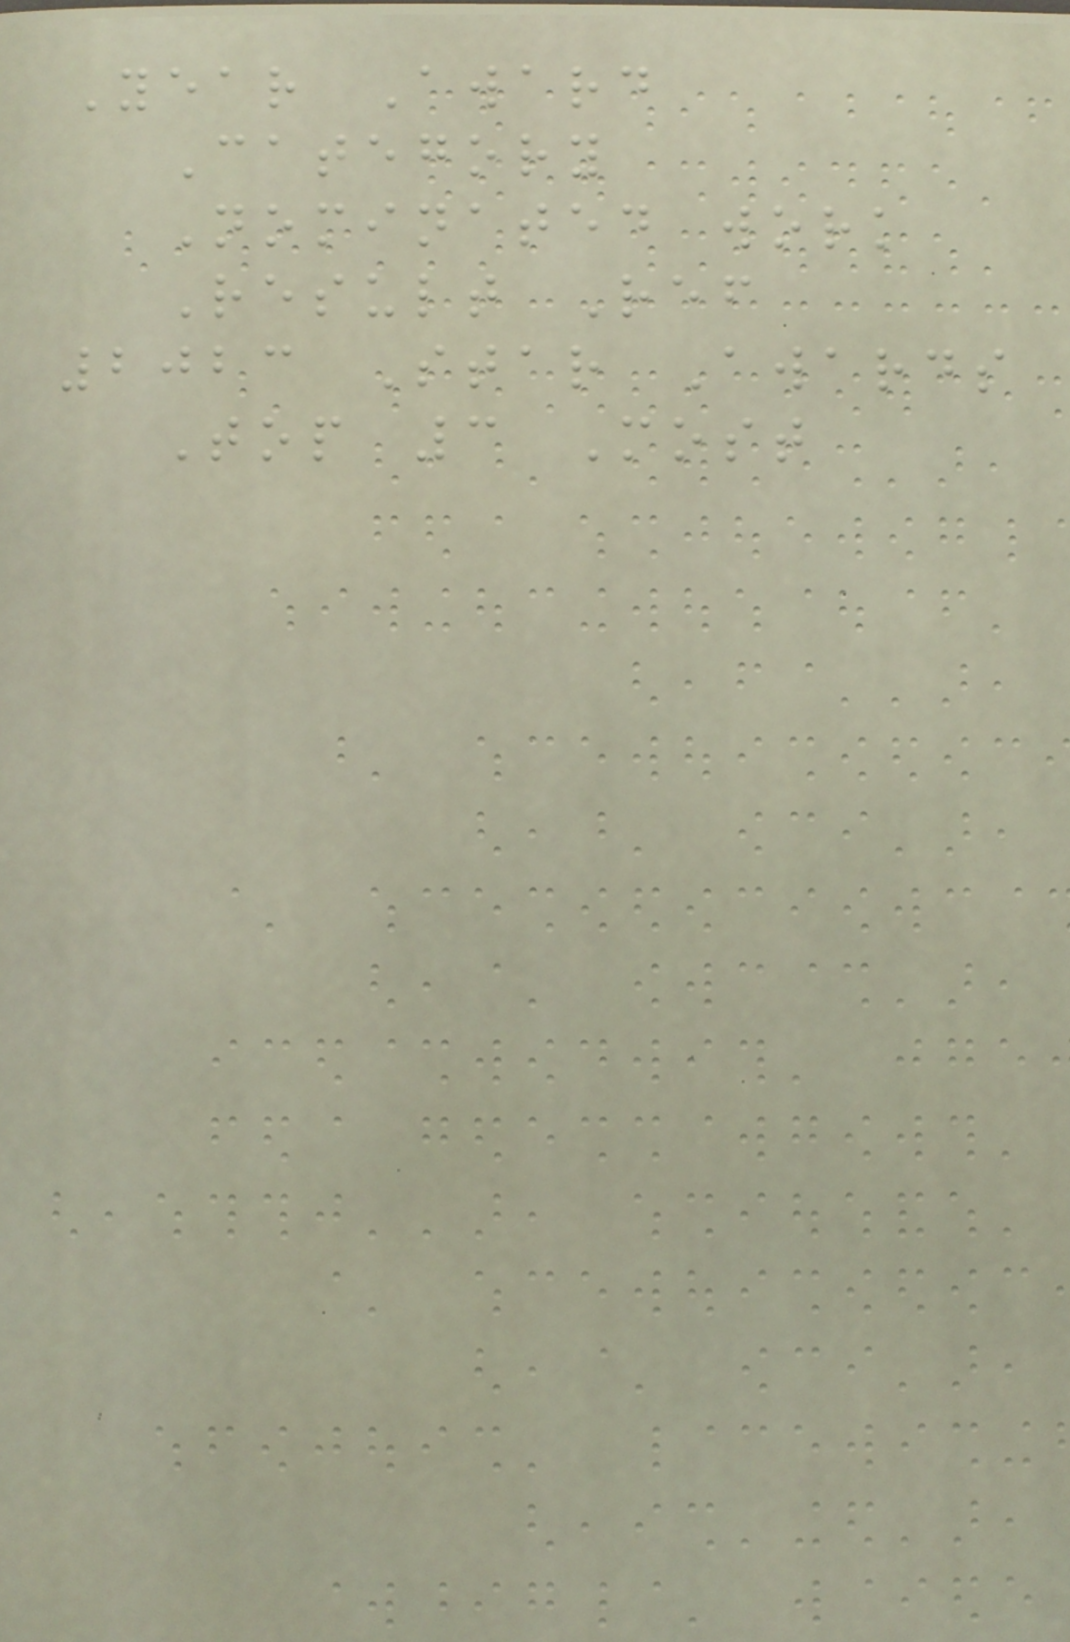Year Award
Category
Nominated work
Result Ref
2023 Star Awards
Top 3 Most
